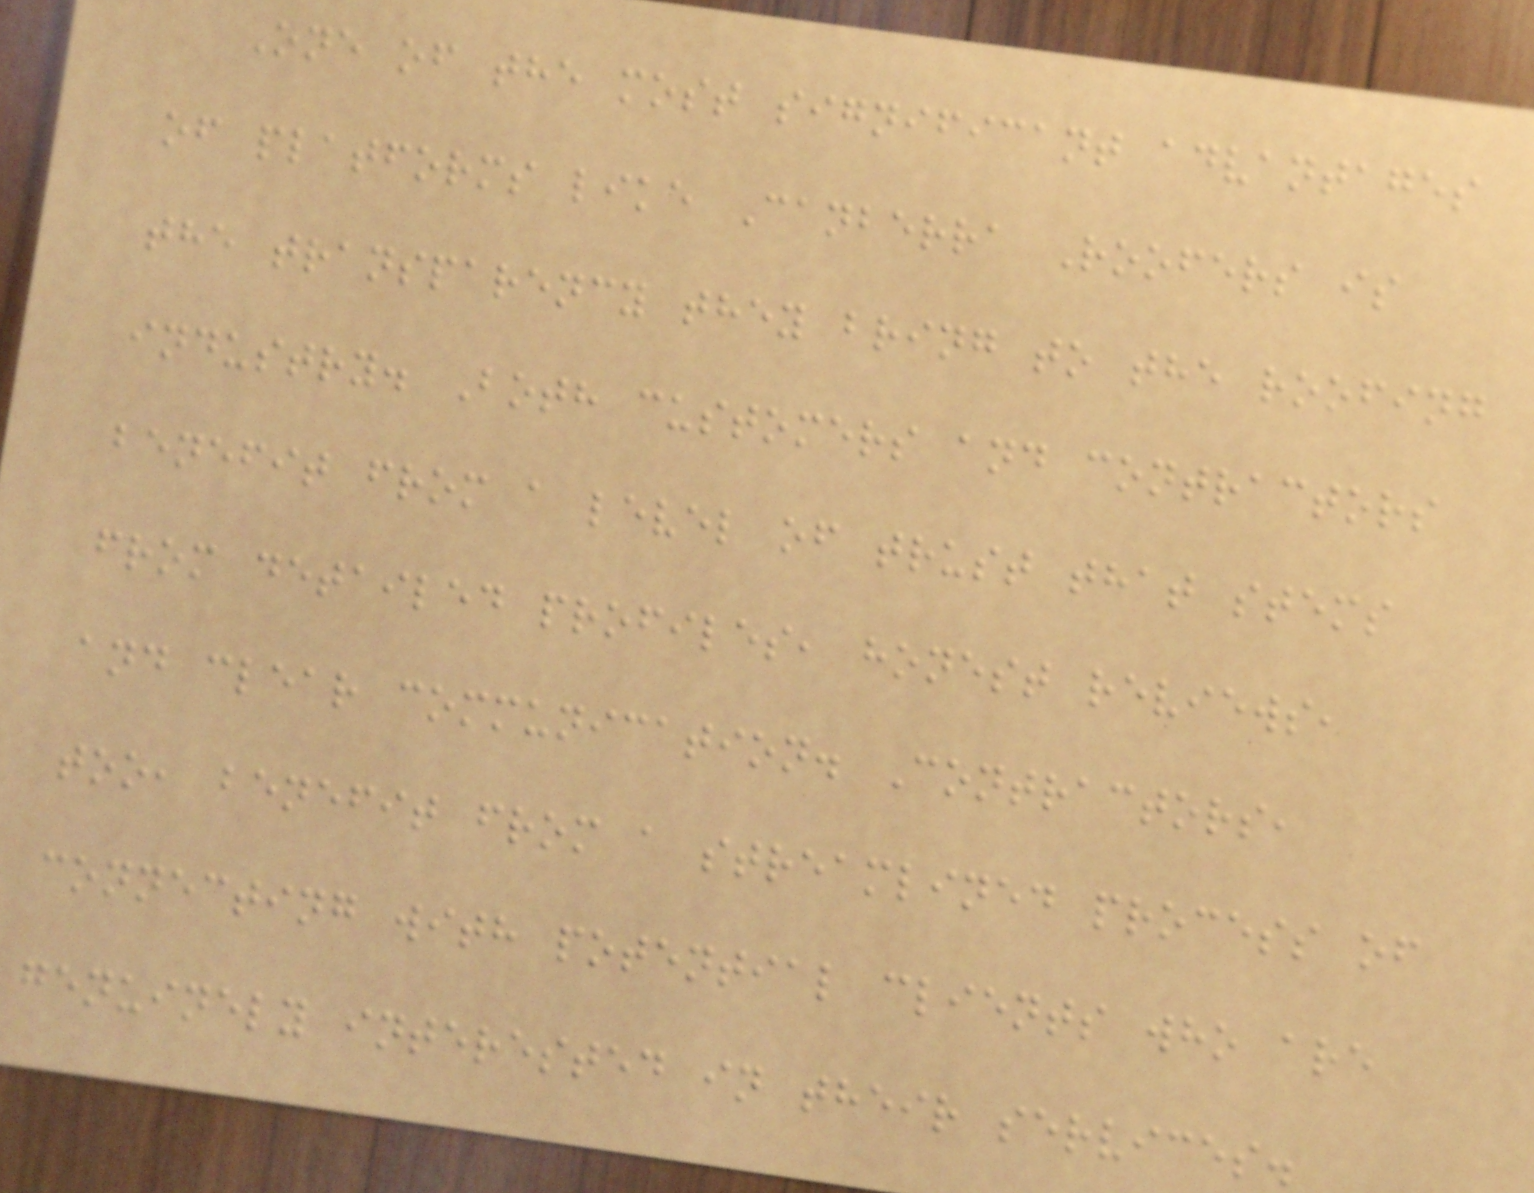One of the most significant advantages
of platforms like Canberra Roofers is
the transparency they bring to the roofing
industry. Both customers and contractors
benefit from a level of trust that stems
from detailed profiles, honest reviews,
and clear communication. Contractors,
too, benefit from a streamlined process of
connecting with potential clients who are
genuinely interested in their services.
